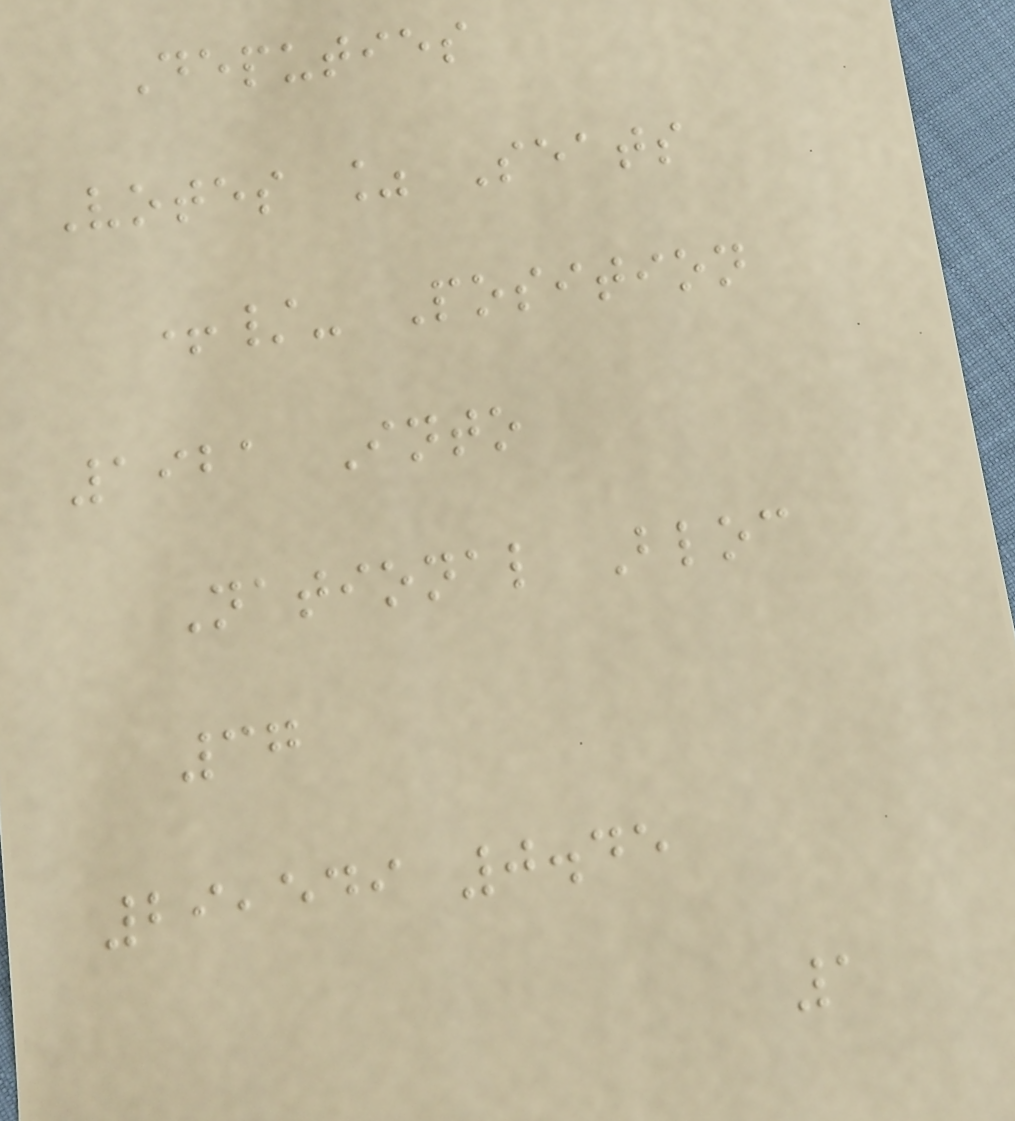Deputies
Votes % Seats
+/- Position
1921 Into
National Bloc
37
29,549 0.45
1
